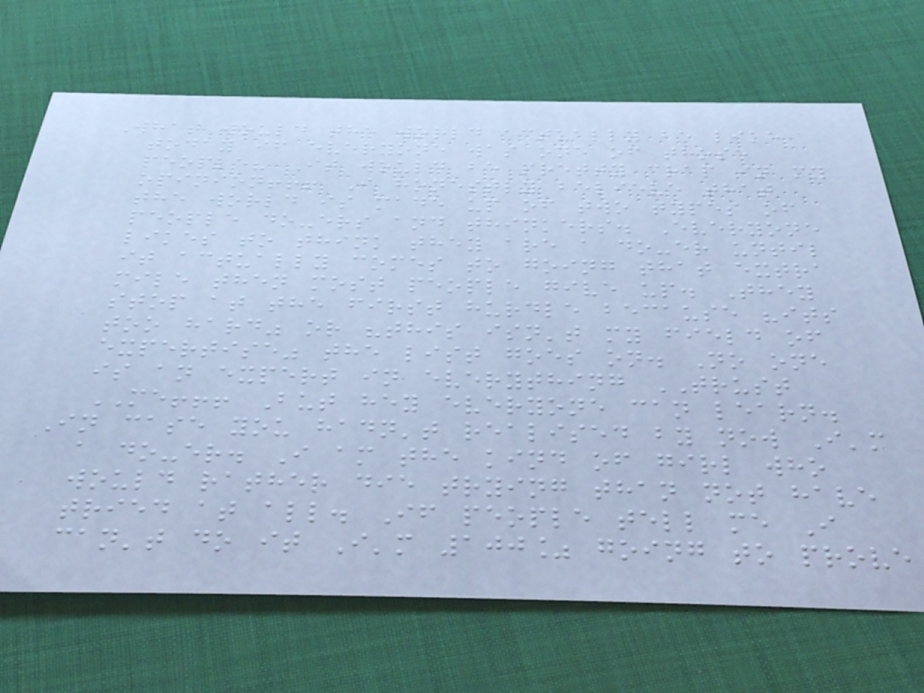What would the world actually be like
today if everyone was one of those
people? It would be pretty crap in my
opinion!!! I honestly believe that
the world is made up of two types of
people do-ers and thinkers. Everyone
likes to think they are a do-er until
it actually comes to going that extra
mile then most people give up. They
stop at the first hurdle because "its
too hard" or "this isn't my field of
expertise" the list goes on. No one
is an expert in everything TRUST
ME!!! But hey everyone can learn.
In case you hadn't realised by now I'm
a do-er. I am the kind of girl who
would rather die trying than not have
tried at all. If people tell me I
can't do it I'm 100% going to prove
